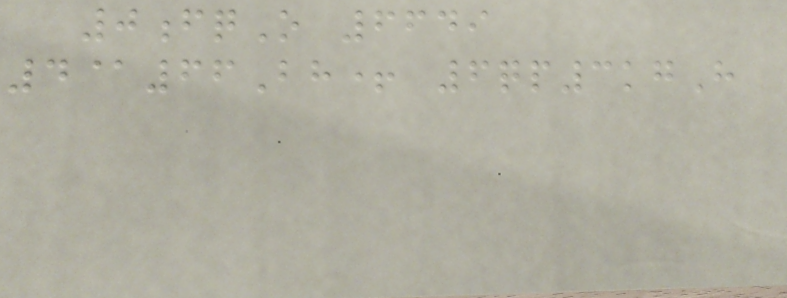0fqO 6649
4@66Bh+ 6qp3kgH
